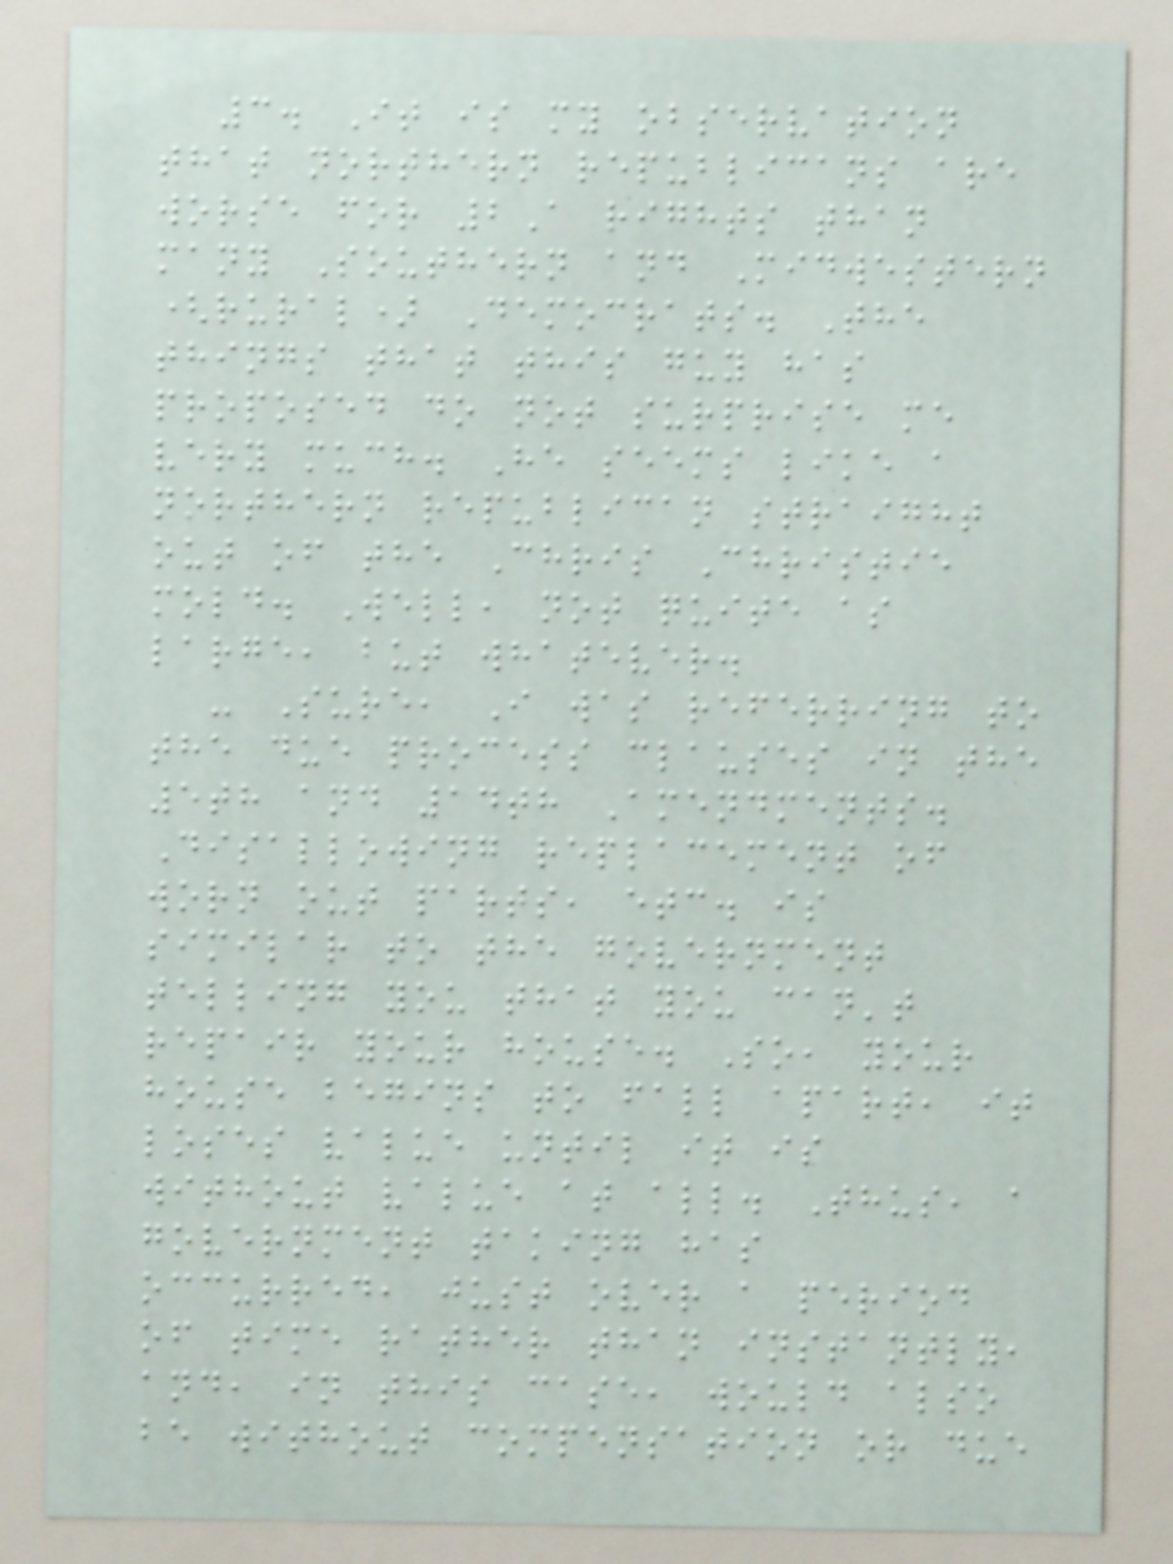3. It is my observation
that northern republicans are
worse for 2A rights than
many Southern and Midwestern
(rural) Democrats. The
things that this guy has
proposed do not surprise me
very much. He seems like a
northern republican straight
out of the Chris Christie
mold. Well, not quite as
large, but whatever.
- Sure, I was referring to
the due process clauses in the
5th and 14th Amendments.
Disallowing replacement of
worn out parts, etc. is
similar to the government
telling you that you can't
repair your house. So, your
house begins to fall apart, it
loses value until it is
without value at all. Thus, a
government taking has
occurred, just over a period
of time rather than instantly,
and, in this case, would also
be without compensation or due
